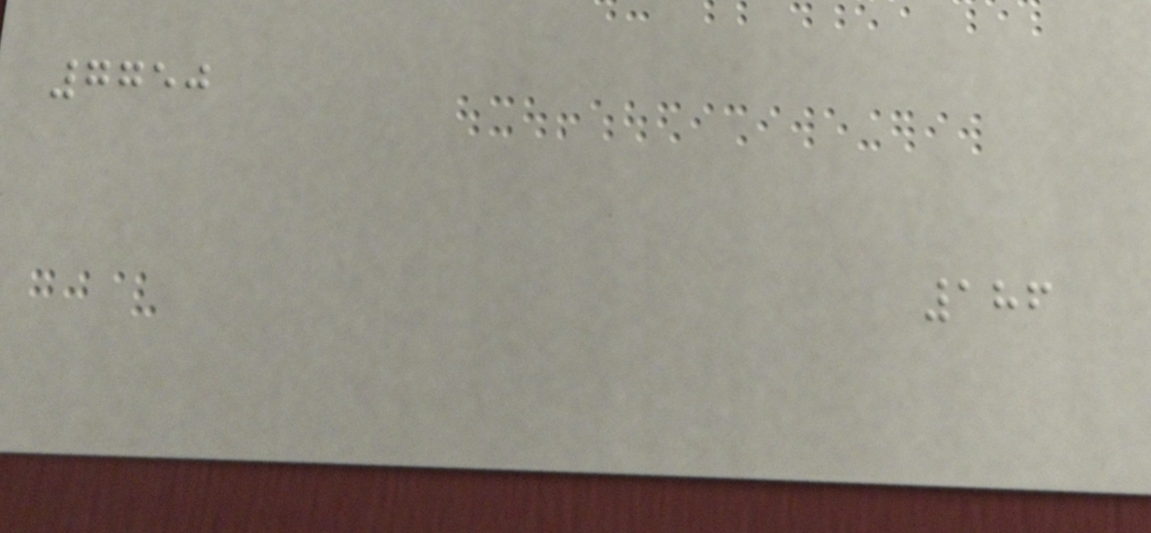7750
186
